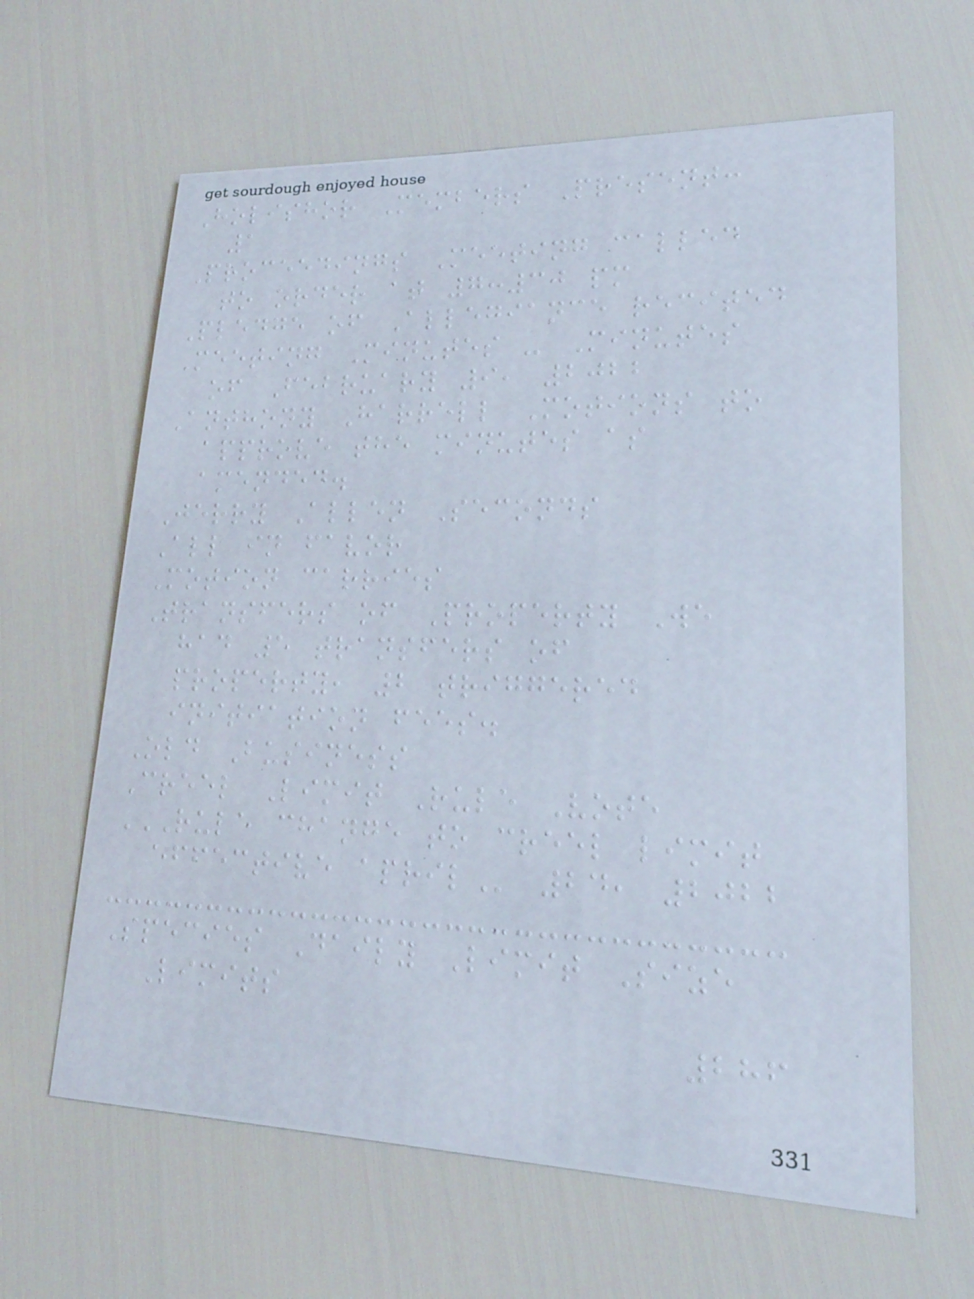Holishor Members Present:
1
Proceedings Meeting called
to order at 7:30 pm
Pledge of Allegiance recited
Meeting Minutes - Minutes
of February 9, 2022
Anthony Harrell Motions to
approve the minutes as
amended.
Jerry Allen Seconds
All in favor
Motion carries
Transfers of Property We
had 5 transfers of
property, 2 triggered
initiation fees.
Old Business
Creel Limit Rule Vote
RULE CHANGE TO CREEL LIMIT
EFFECTIVE APRIL 24, 2022
Species Daily Limit Size
Limits
286
